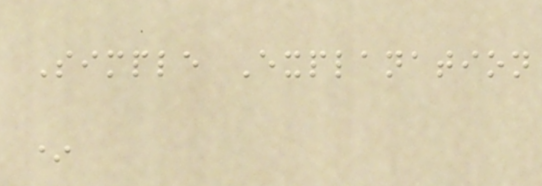Simple Explanation
*
